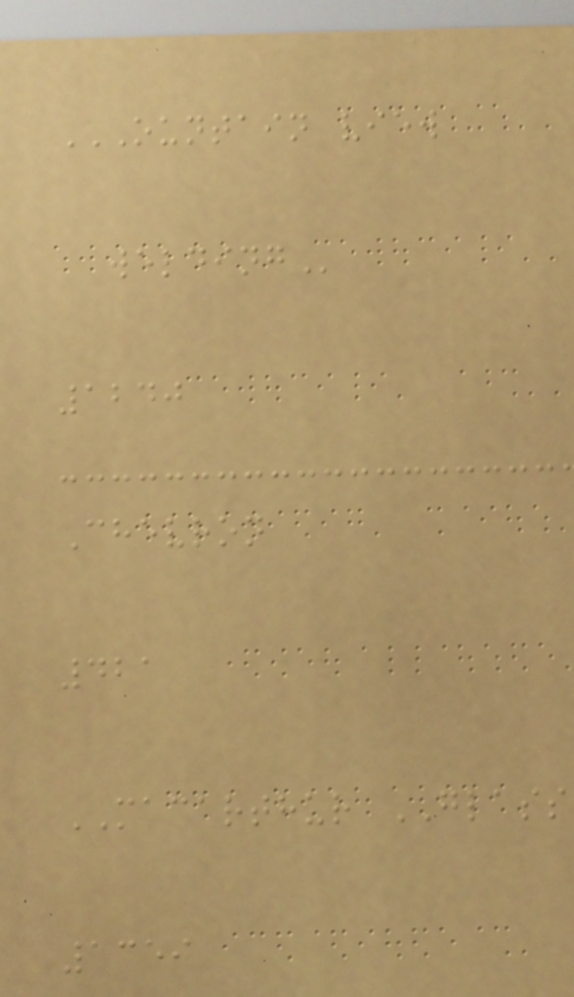OUNTAIN VIEW
WELDING
1240
Chevron
421
MACARTHUR GLASS
1359
